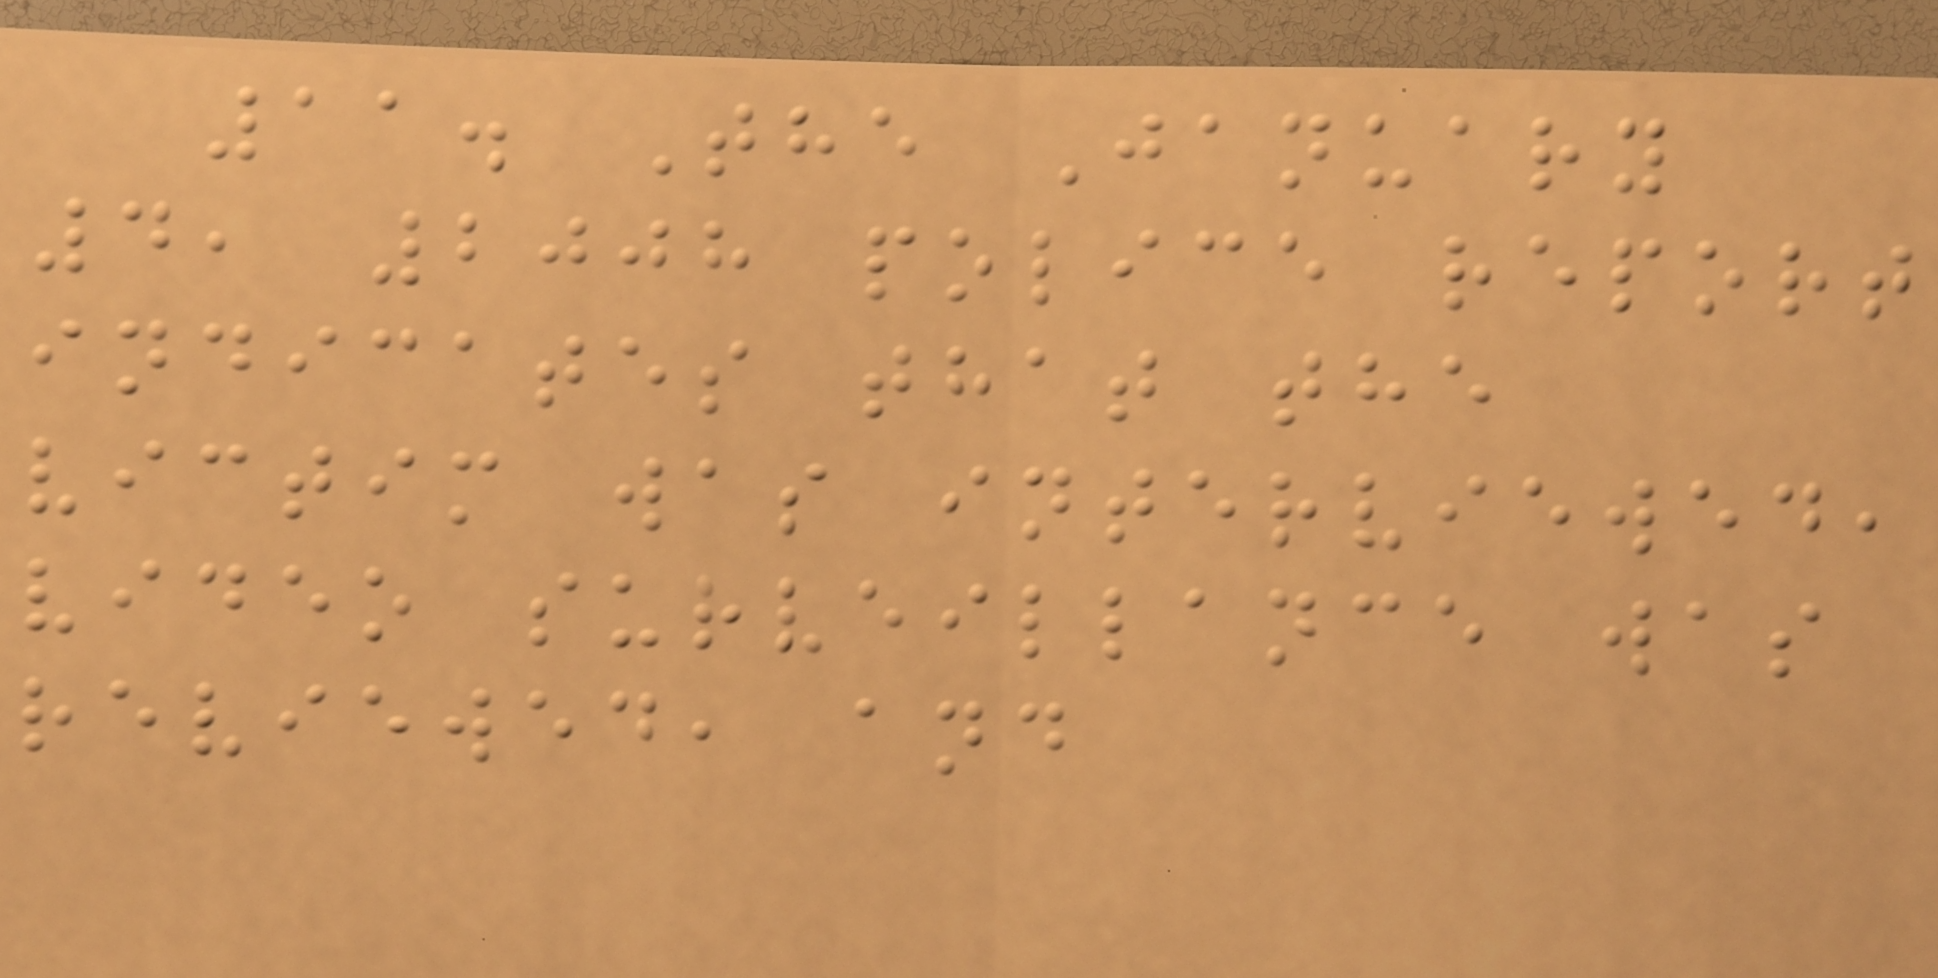11. The January
4, 2008 police report
indicates that the
victim was interviewed,
video surveillance was
reviewed, and
